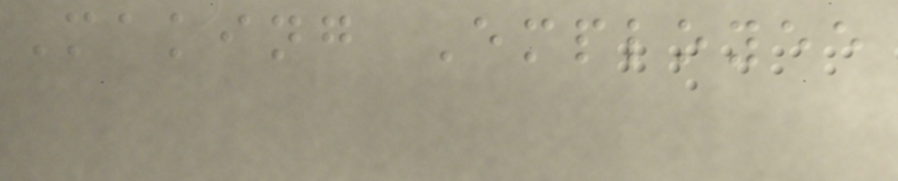Making Employee
